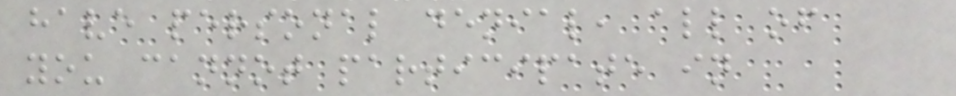have personal denial, all of
you cannot participate in
